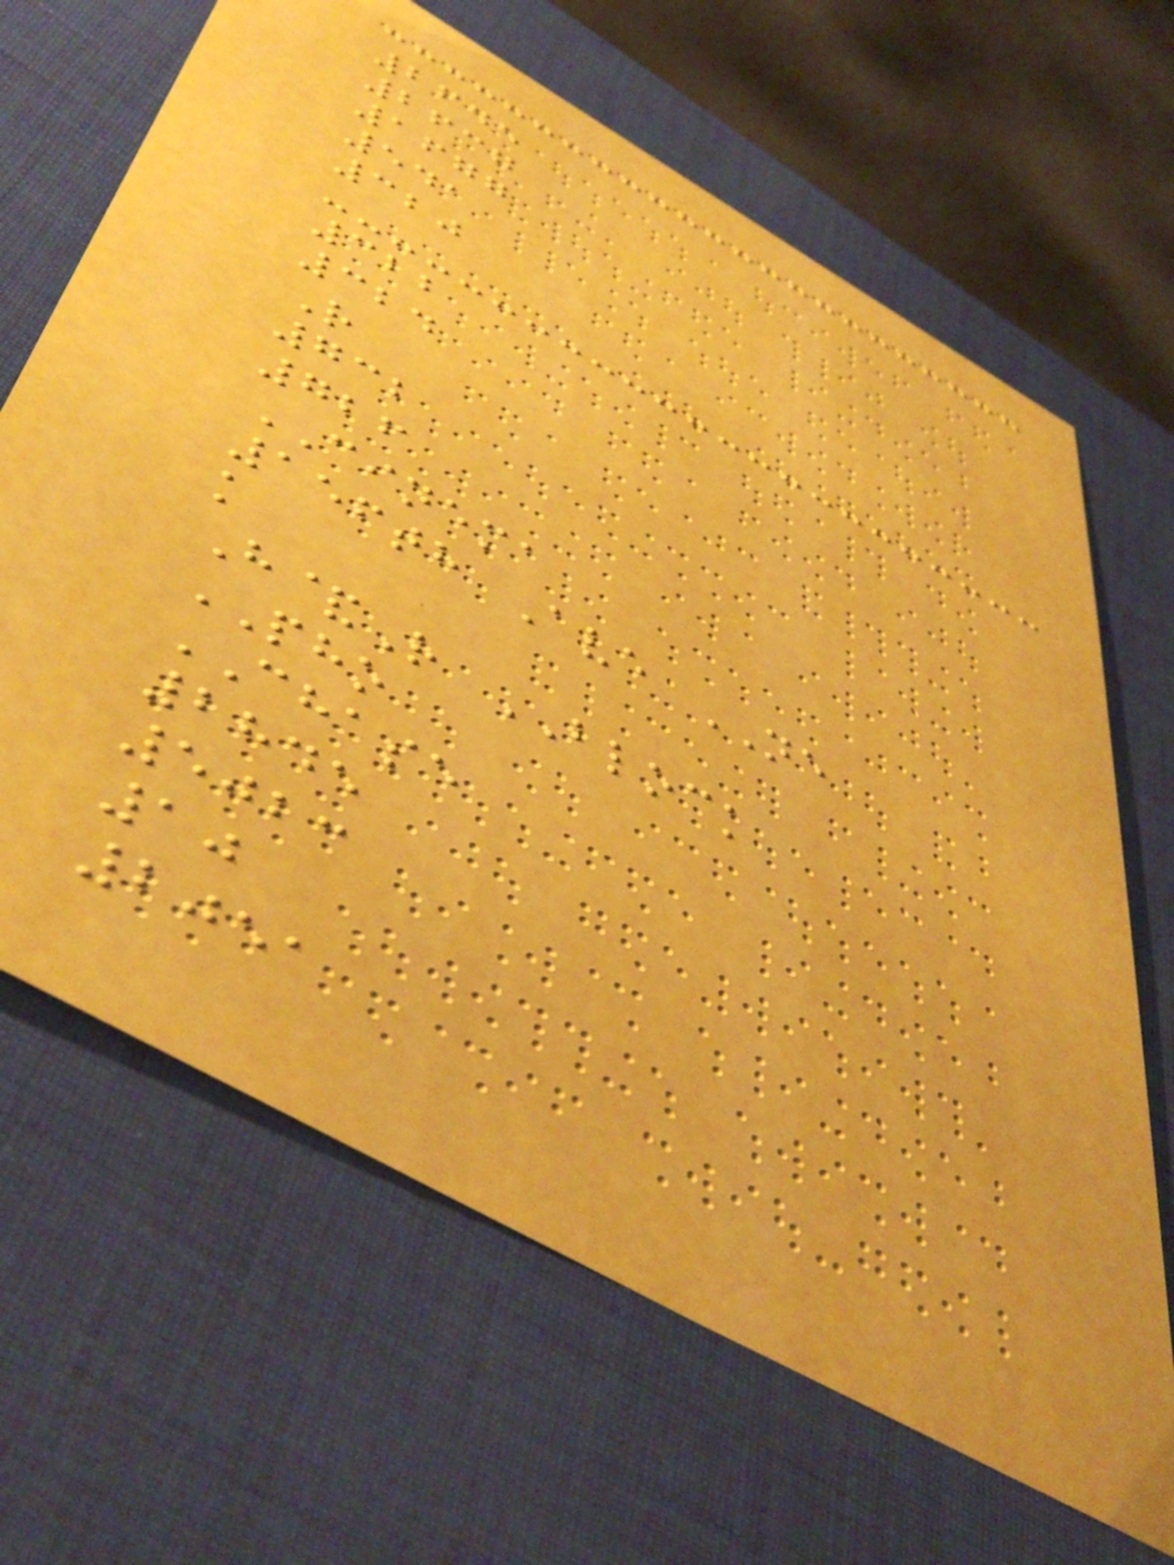2645
2637
1677
541
320
322
324
R
732
726
CINEMA
156th Ave NE
k
H&R BLOCK
PHO
CHASE
2845
5023
10
2051
